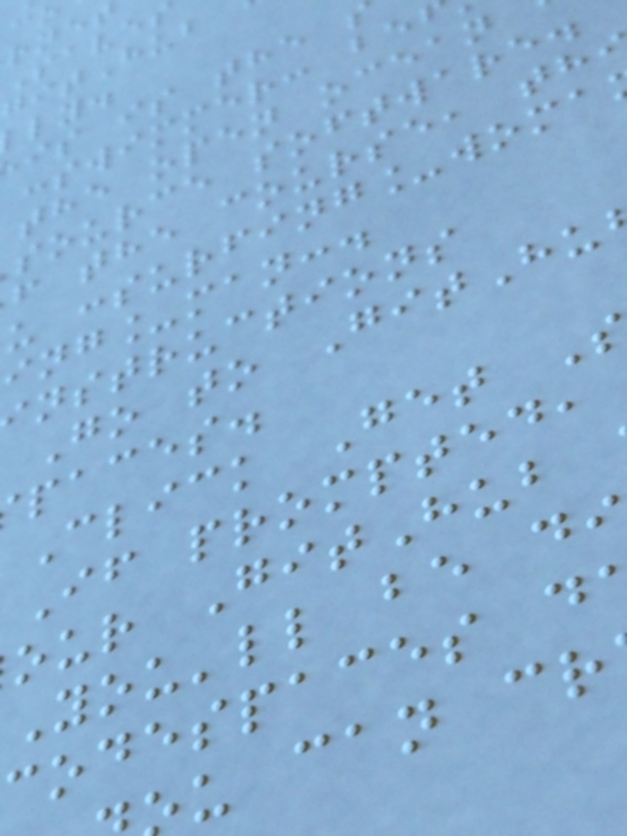rnet
is is the
:swimmer: be
the open ocean
source software.
f the course, th
u :surfing_woma
ing_man:.
nstructions
Go to GitHu
paces.
Click Get
If prompted,
our GitHub
You'll be di
codespaces d
u can cr
